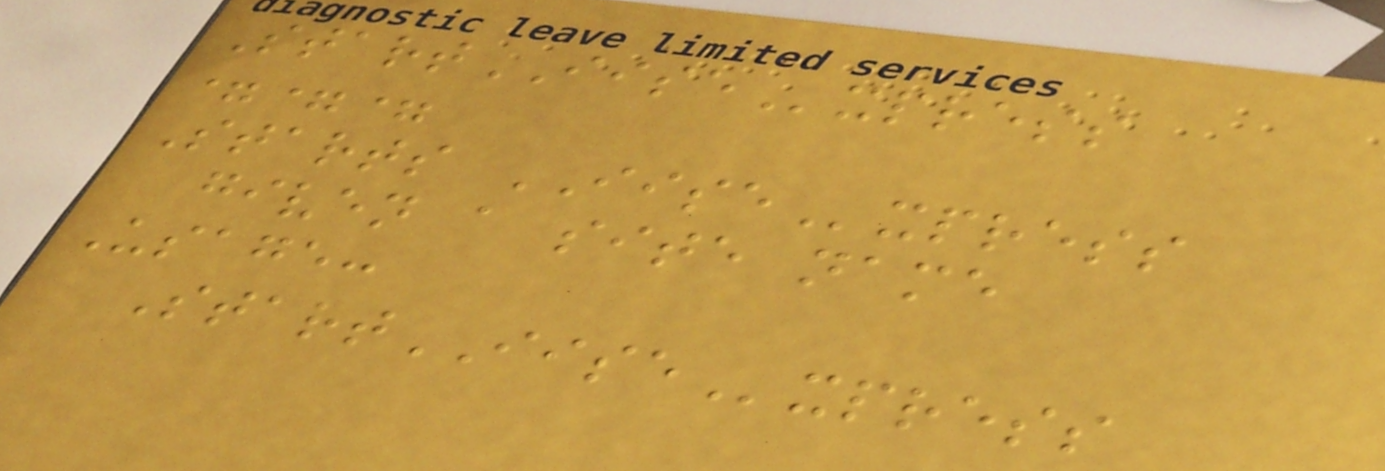StartIISExpress
===
Starts IISExpress
given a site name
Usage:
StartIISExpress
